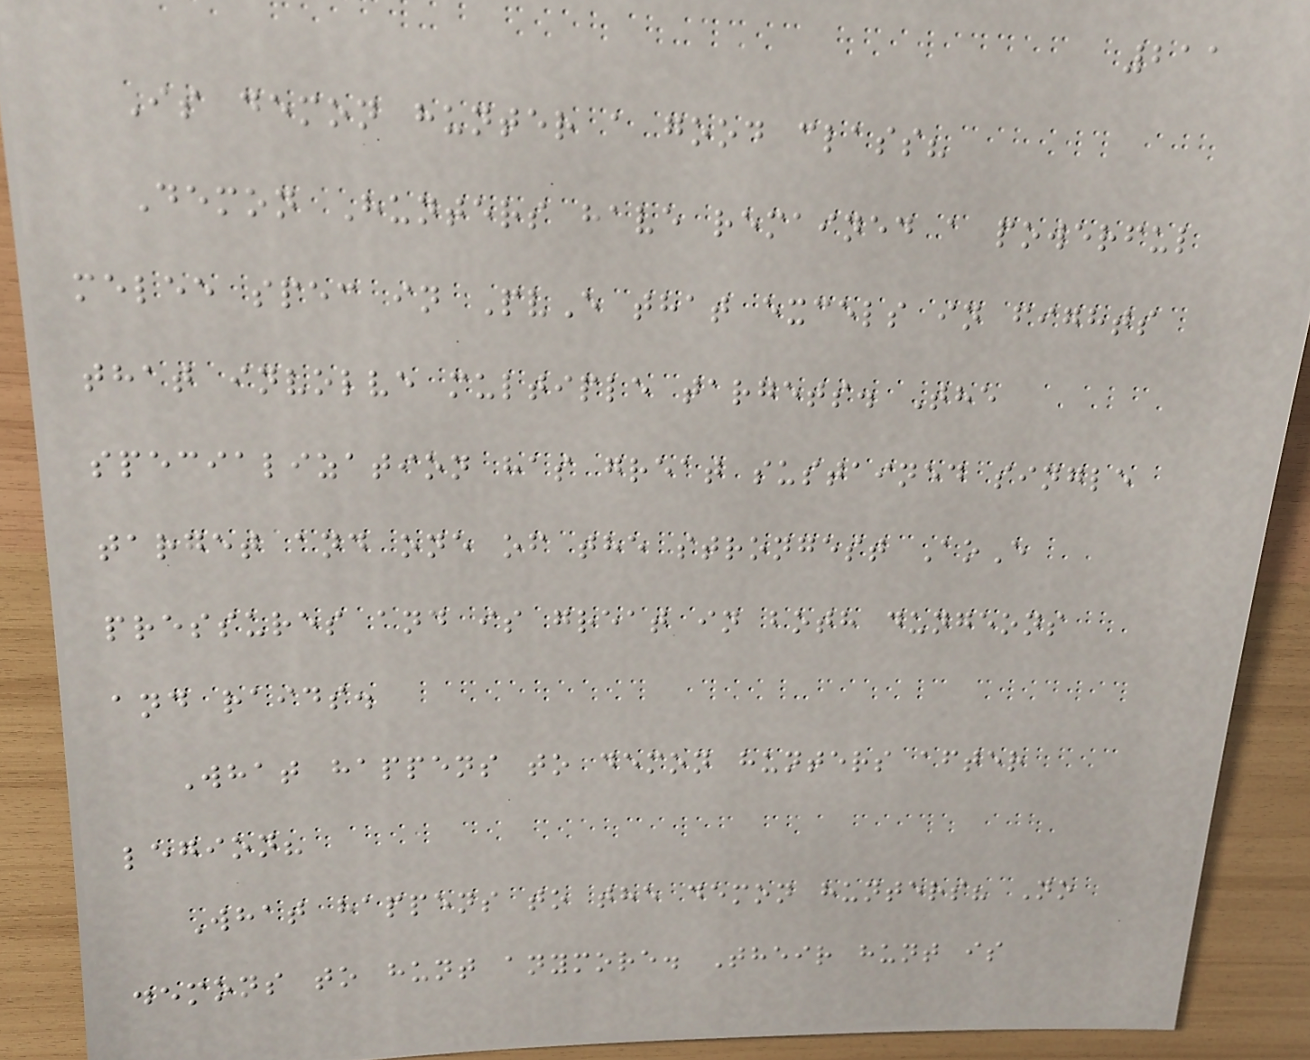211
Is demon hunter a good class?
Demon Hunters have remained a powerful
melee spec in PvE that excels in fights
that involve multiple targets. The
specialization has great sustained single
target and one of the strongest AoE
pressures and is great in both dungeons
and raids.
What happens to demon hunters after
legion?
What happens to the demon hunters? No
demons to hunt anymore. Their hunt is
